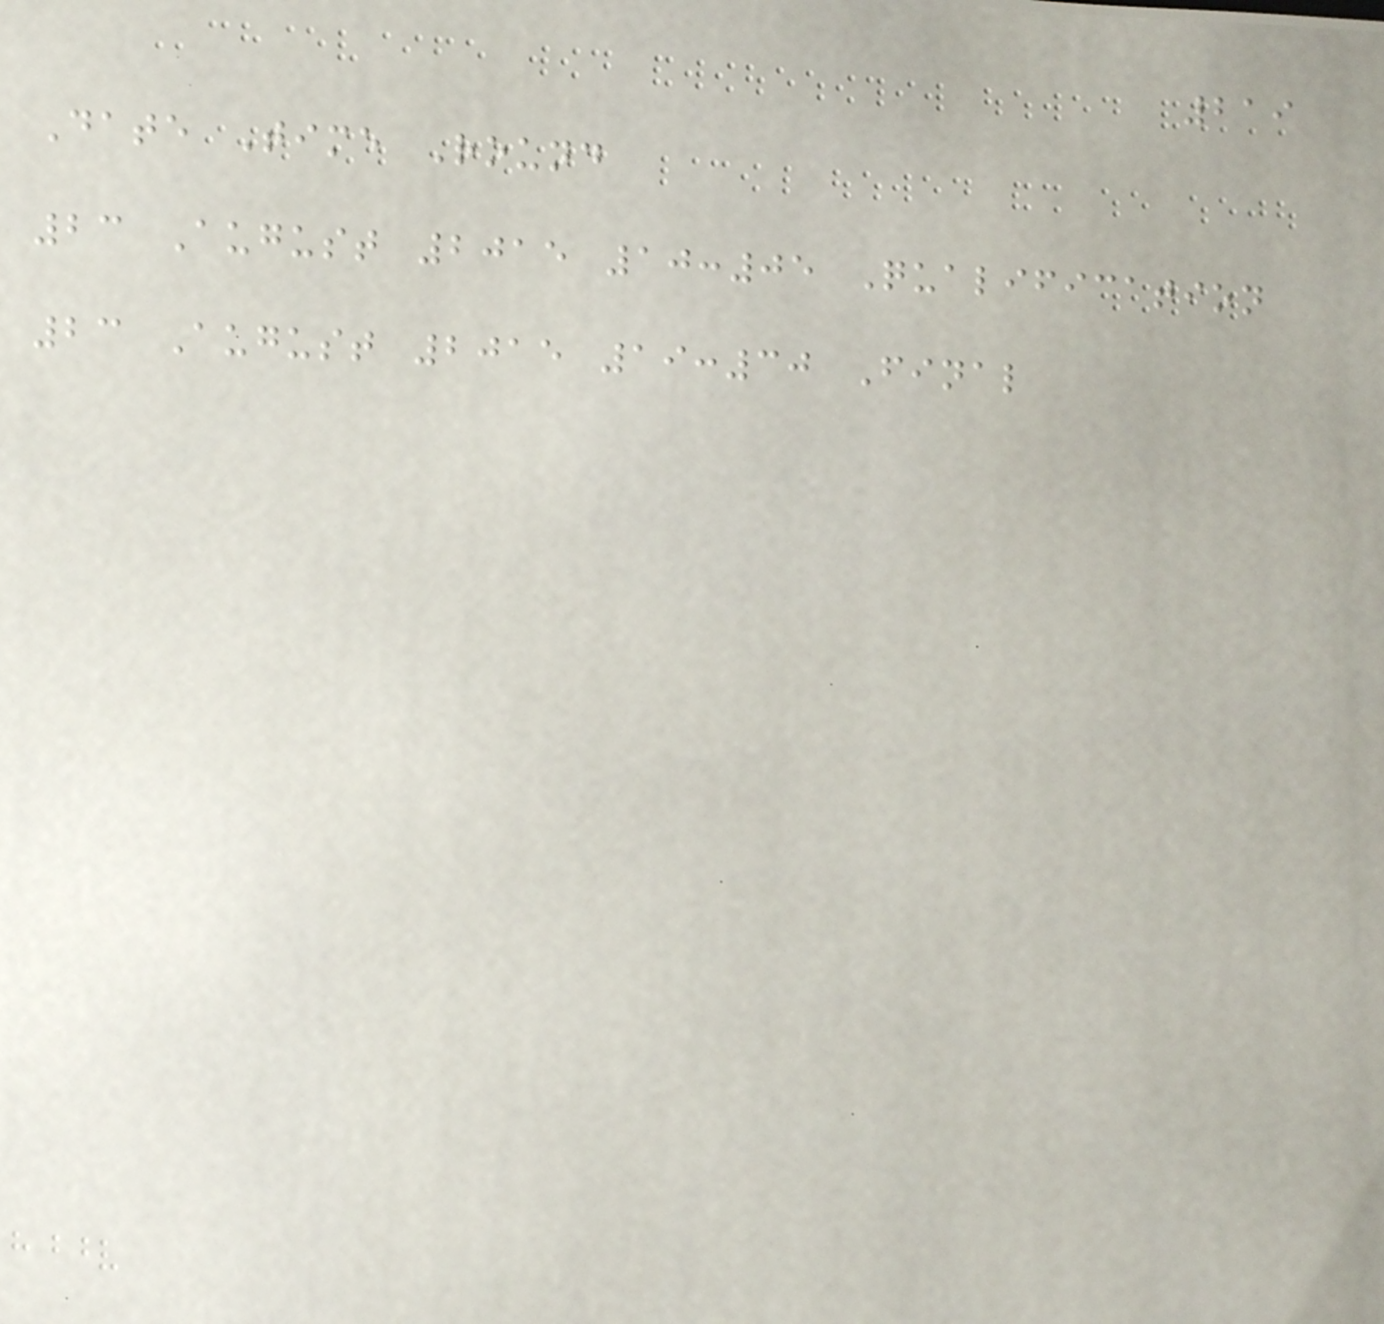219
Date Time Round
23 August 2015 10:05 Qualification
23 August 2015 19:30 Final
